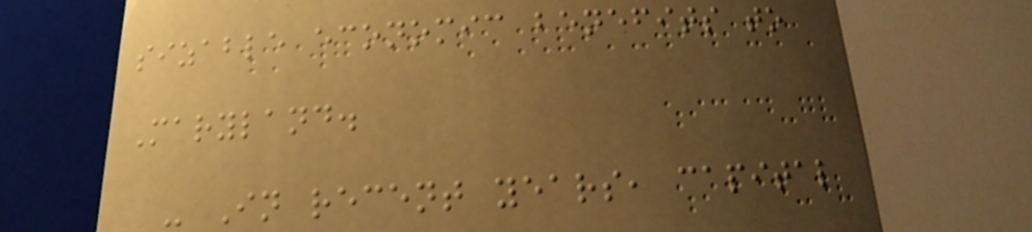sizable economic benefits to
Maryland.
- In recent years, capital
